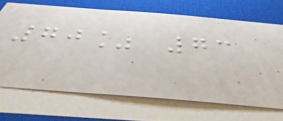70% 73
